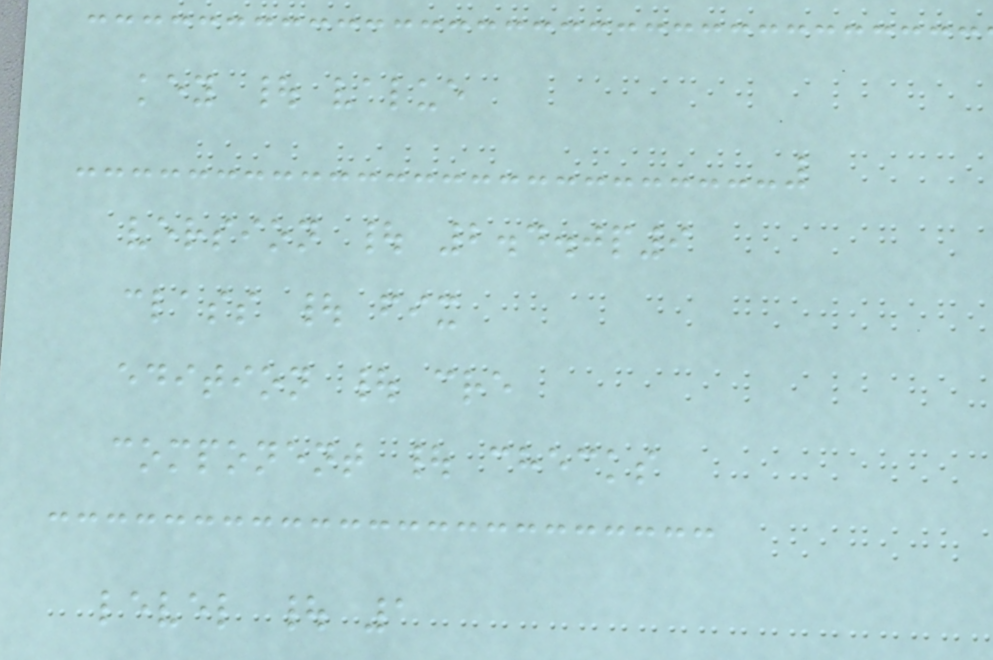key | value
version | 2.4.0p9
class | fix
edition | cre
component | checks
level | 1
